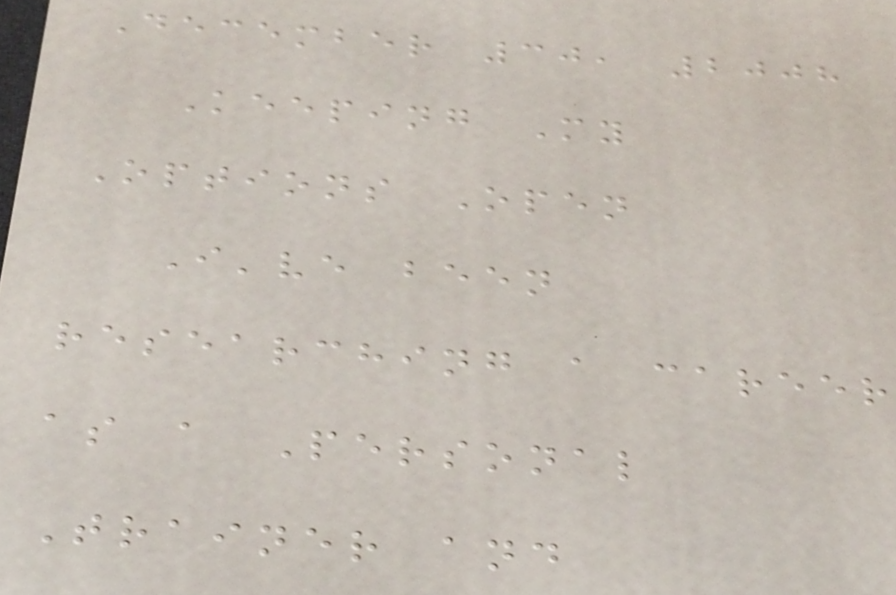December 30, 2008
Keeping My
Options Open
I've been
researching a career
as a Personal
Trainer and
